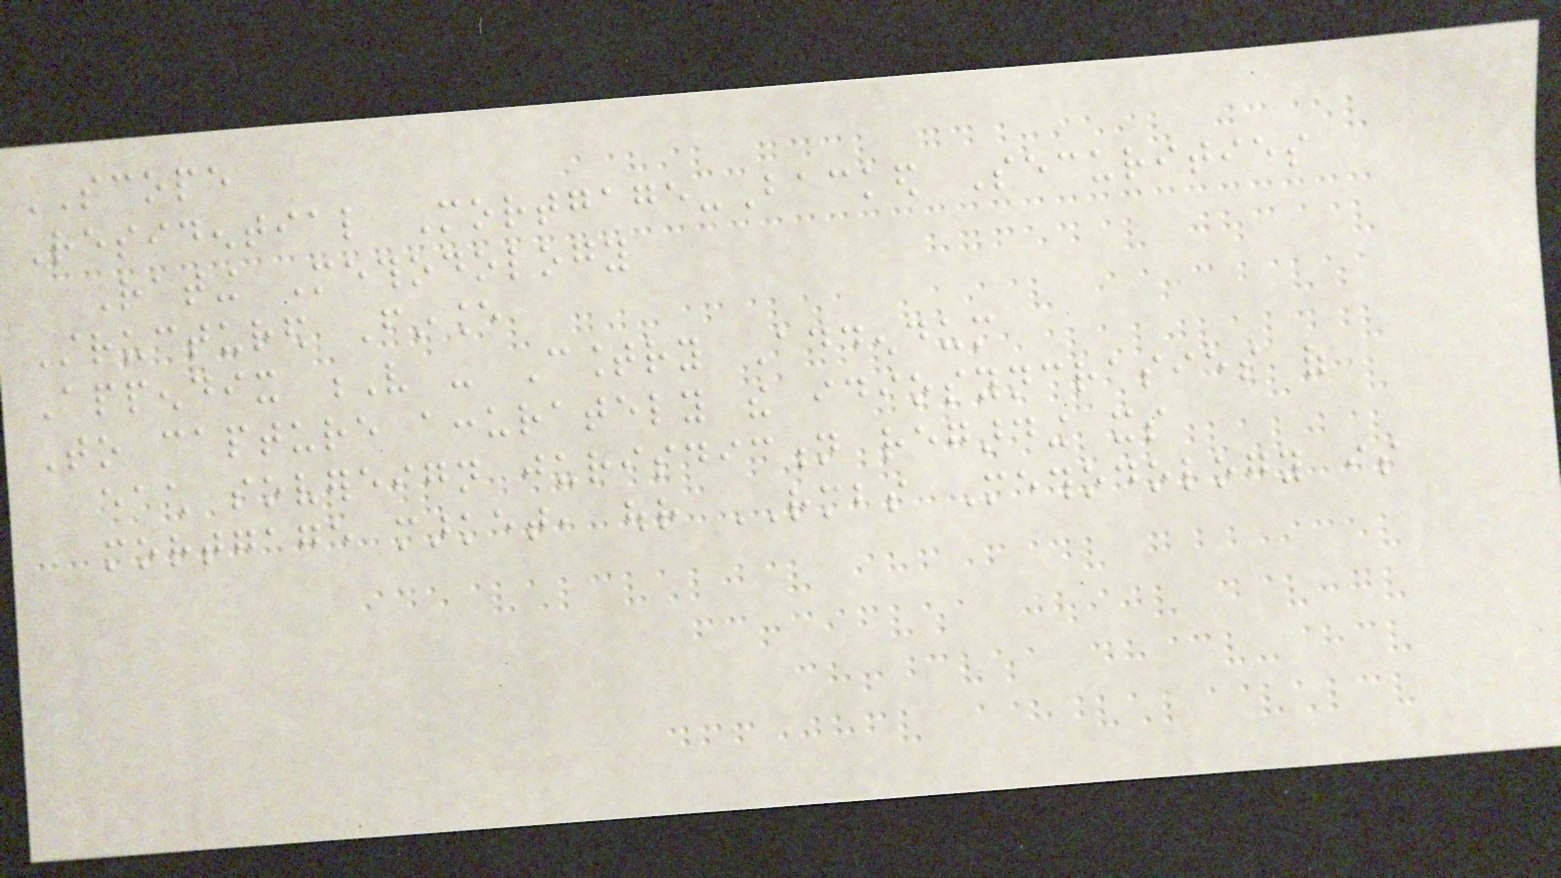SCOPE
Residential Mortgage-Backed Securities
Rating Methodology
Structured Finance
Appendix V - Country Addendum
To capture accurately the idiosyncrasies of
each sovereign jurisdiction regarding its
mortgage market, our RMBS Methodology is
